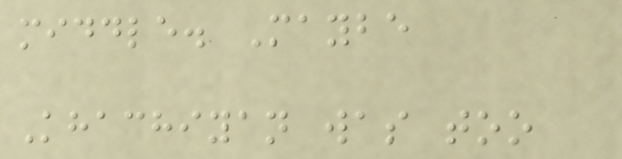middle. Maybe
Khachiyan was too
